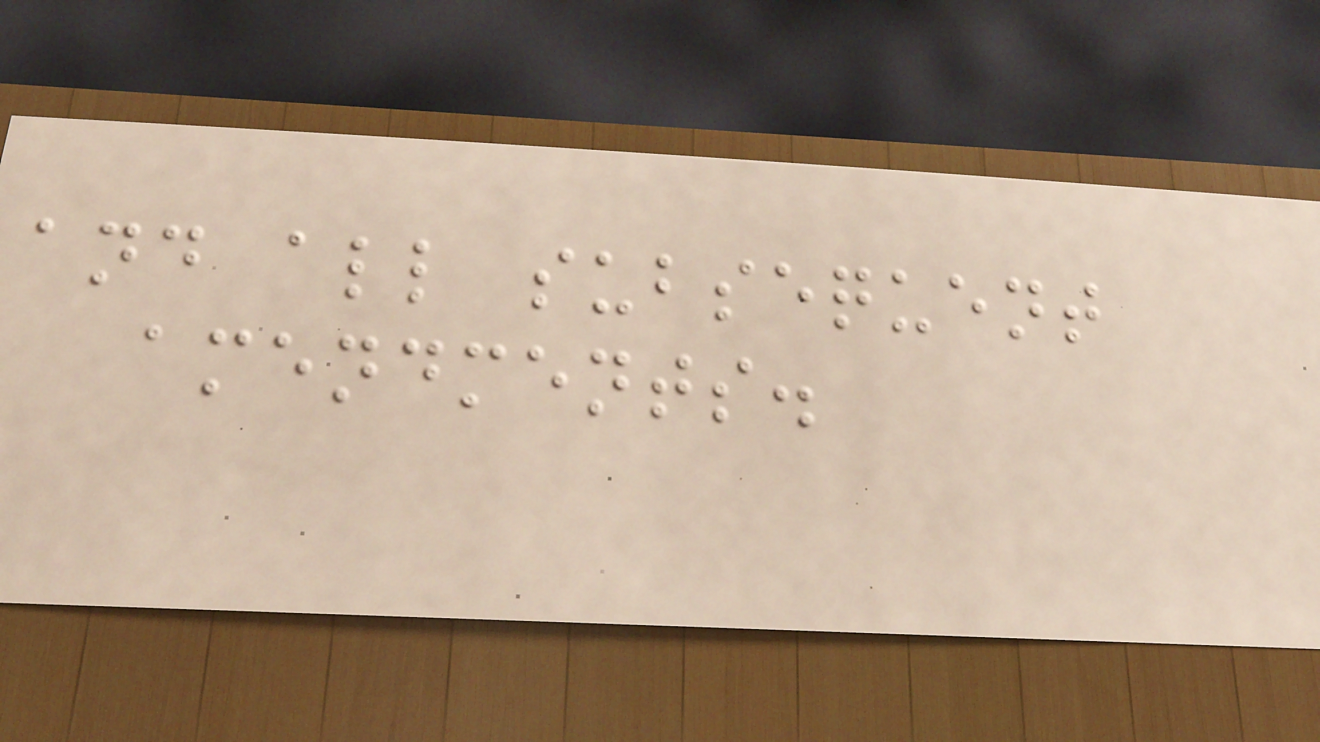and all subsequent
amendments.
